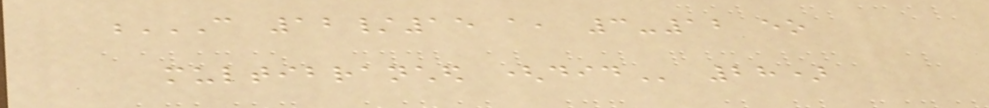C 12/15 A, 3-12 EO
MULTIBRANCHED (DID 28)
